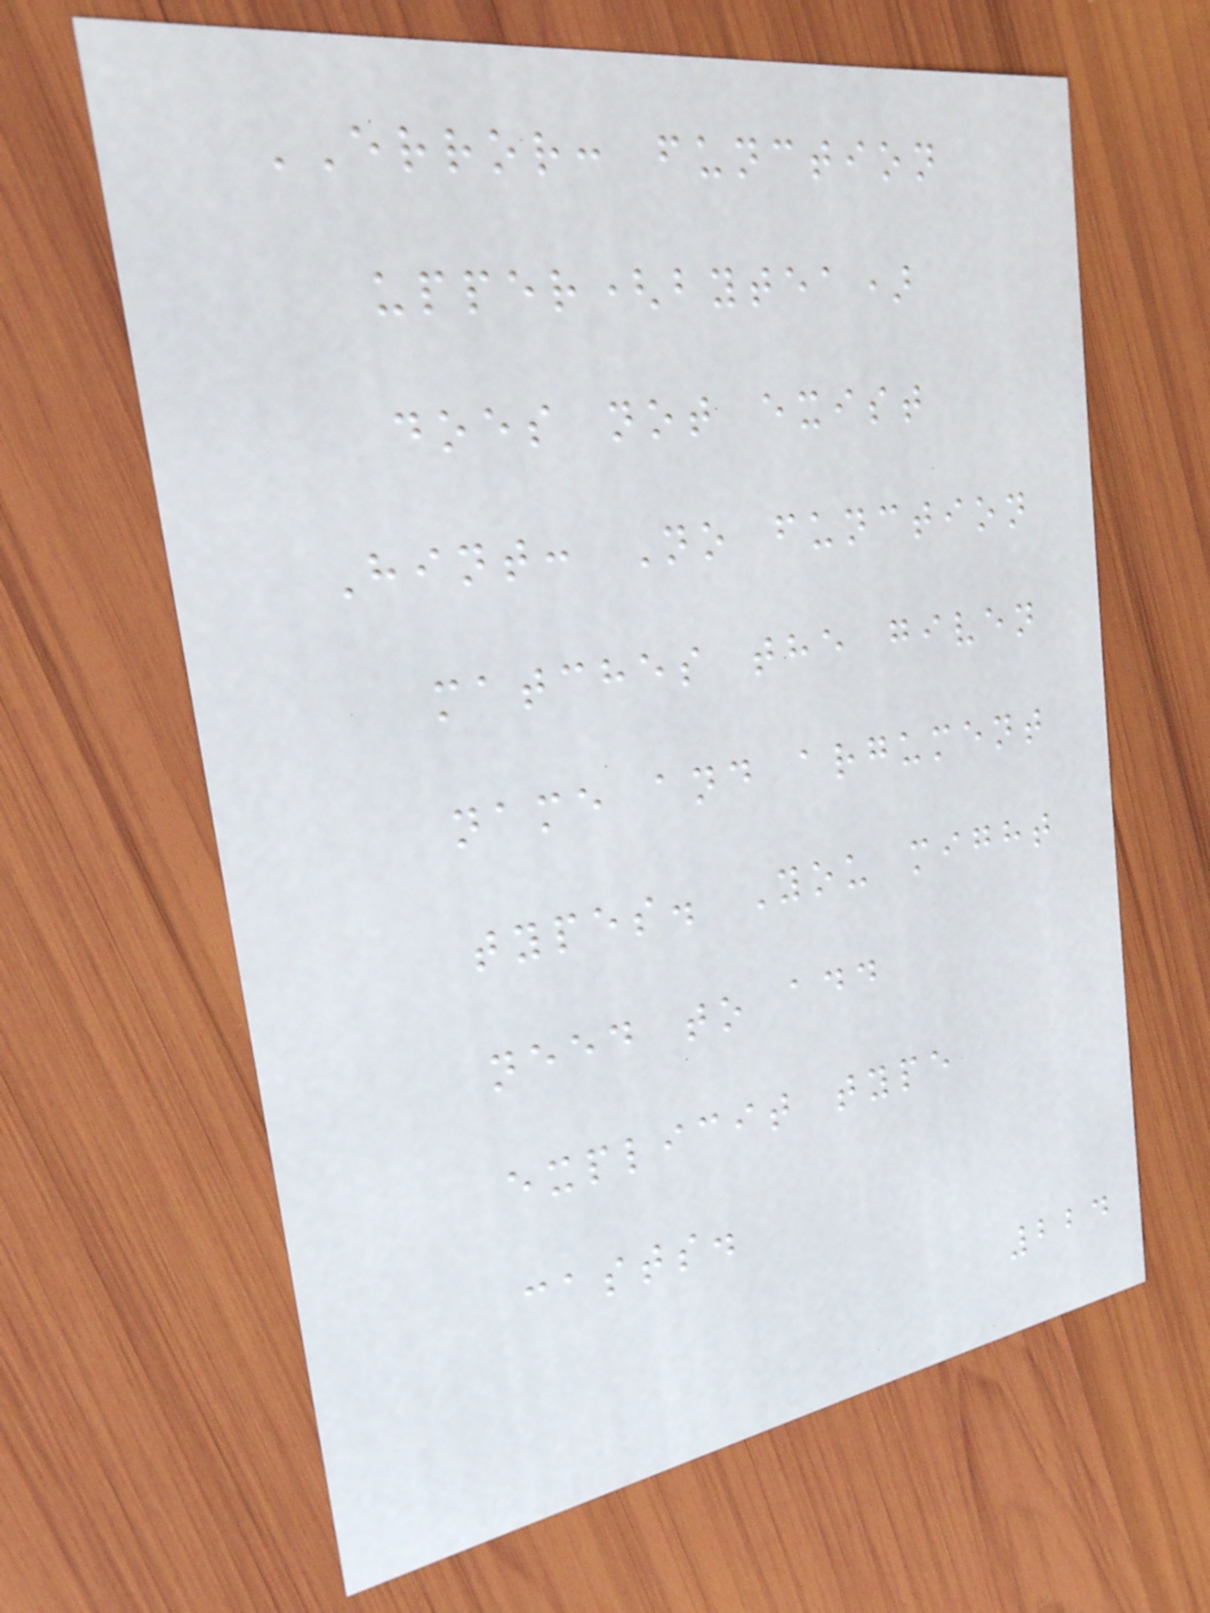ERROR: function
upper(bytea)
does not exist
Hint: No function
matches the given
name and argument
types. You might
need to add
explicit type
casts.
224
